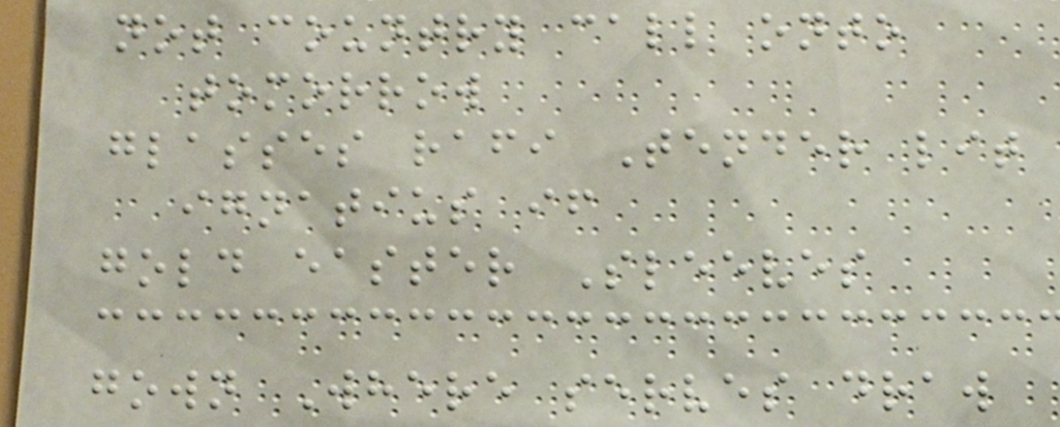not country call onto
tomorrow
glasses rafi Tender lit
ignatius if
gold easter Sleeves
gown Where serves draw
